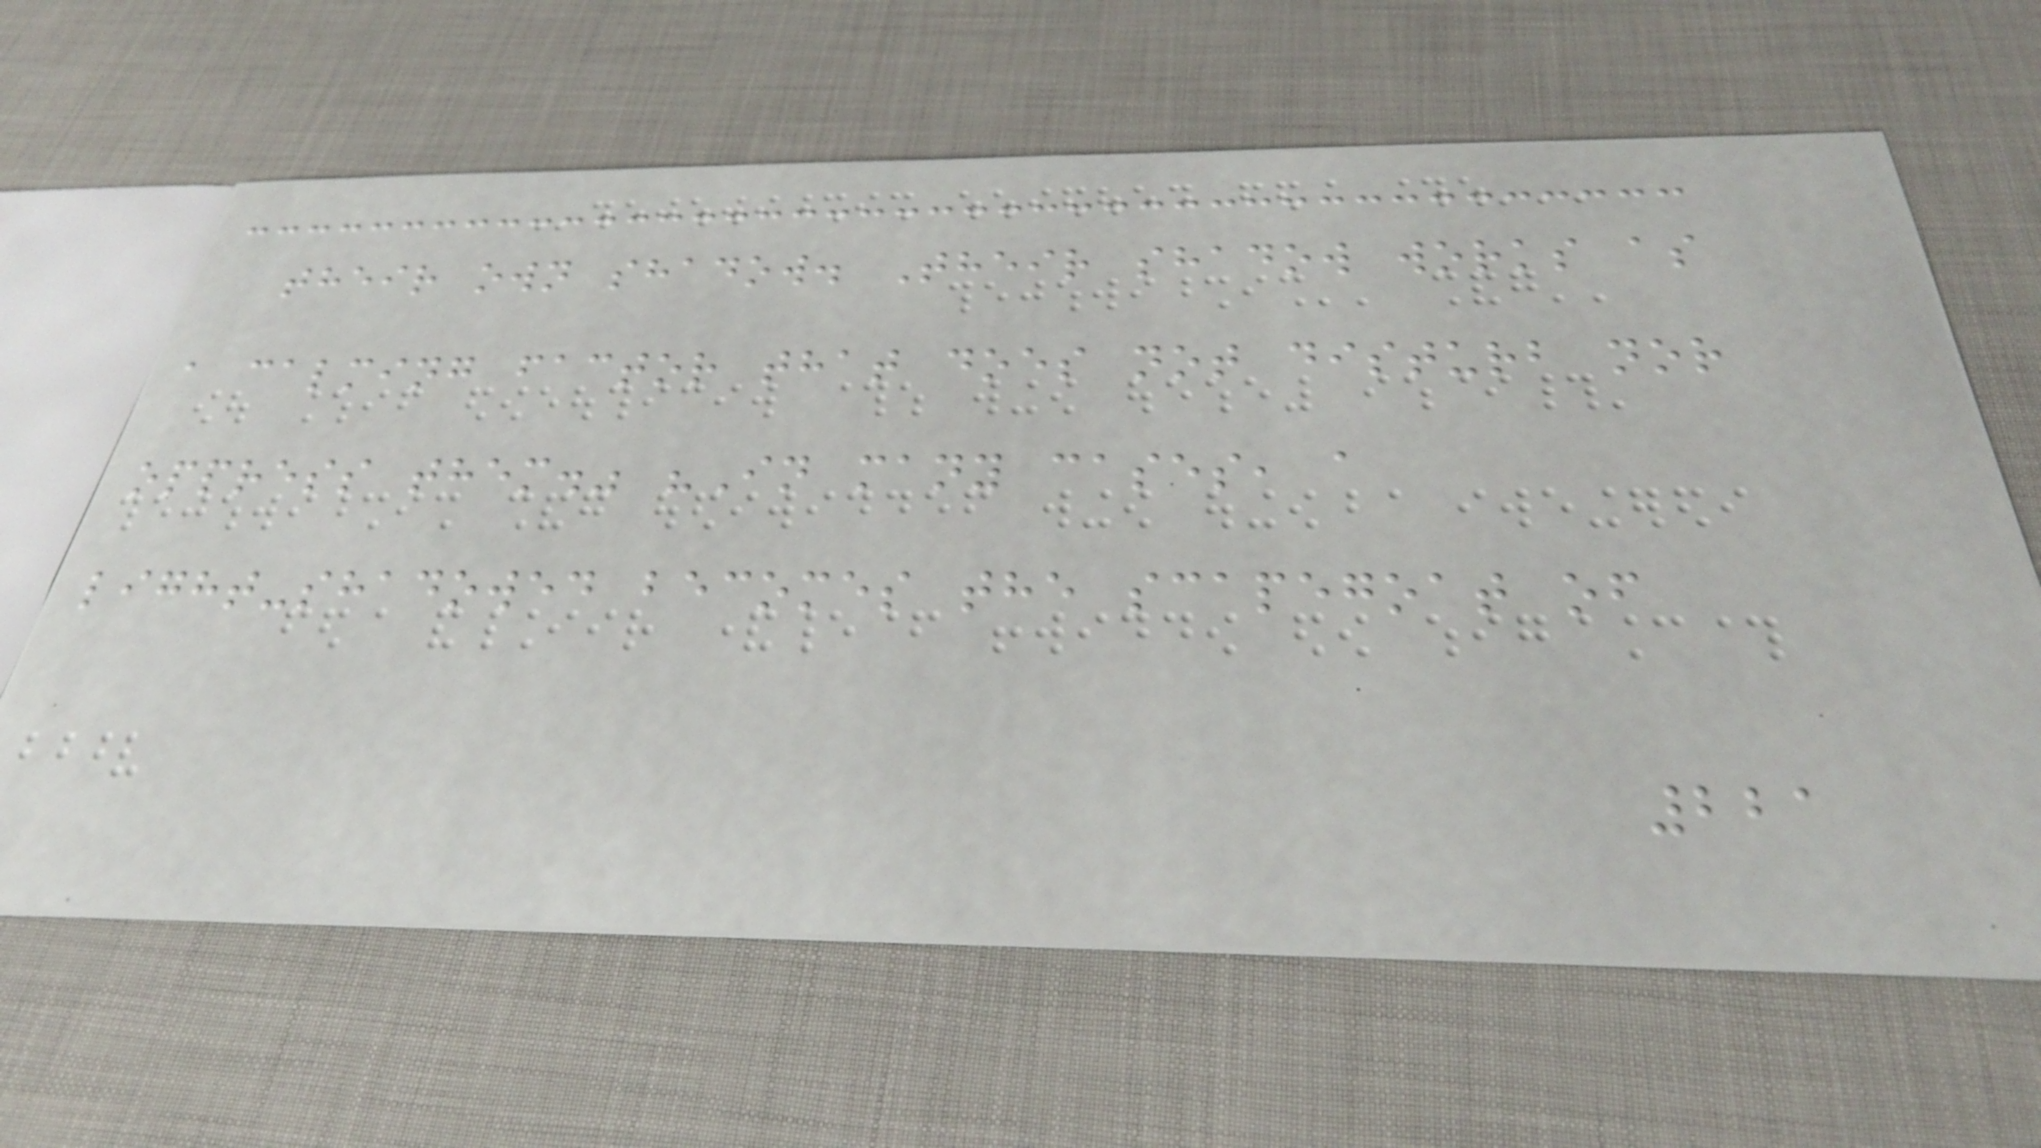their own shadow. Their shadow works as
a calming factor that does not disturb nor
oppress them." "In many cases, a
light-shadowed becomes the scapegoat of
221
